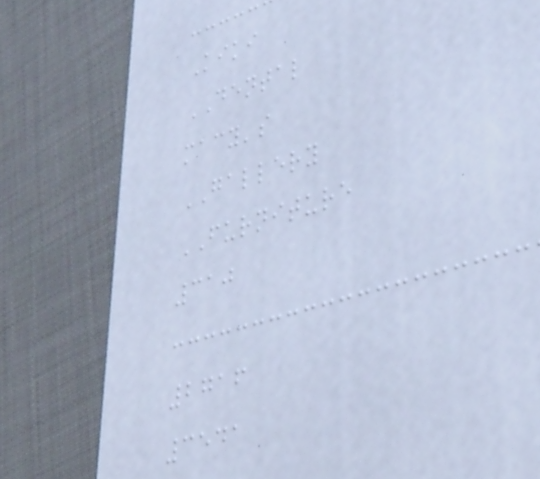Kiki
DENTAL
macy's
GALLERY
FURNITURE
310
2716
3541
